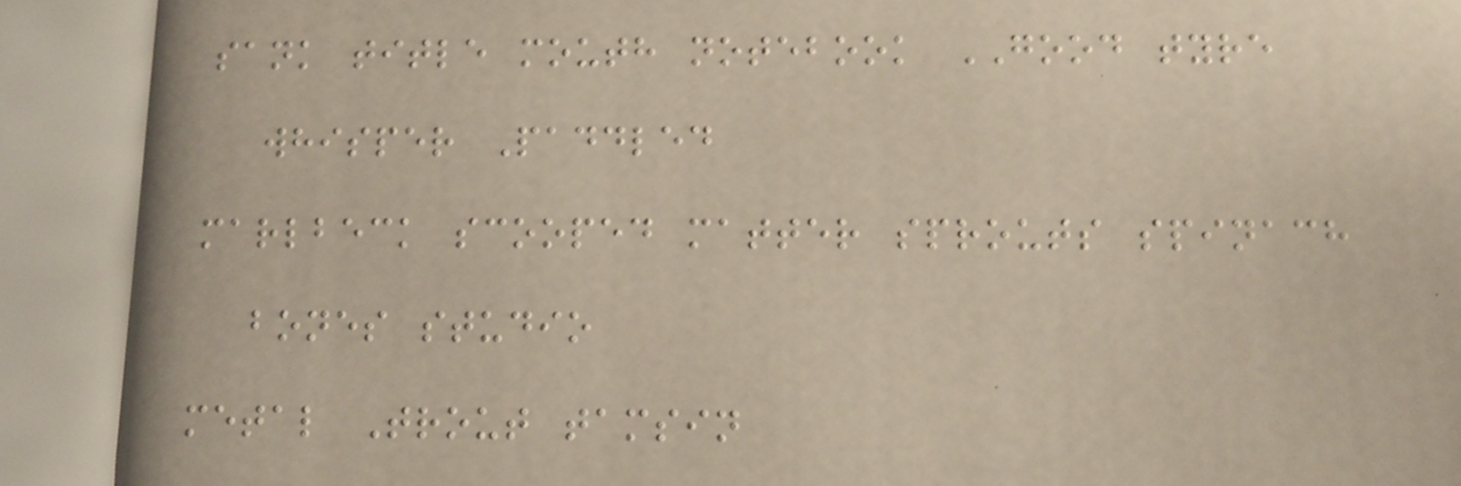sank title mouth notebook GOOD tyre
whisper Paddled
marlbeck scooped matter sprouts spinach
bones studio
metal Trout tamsin
